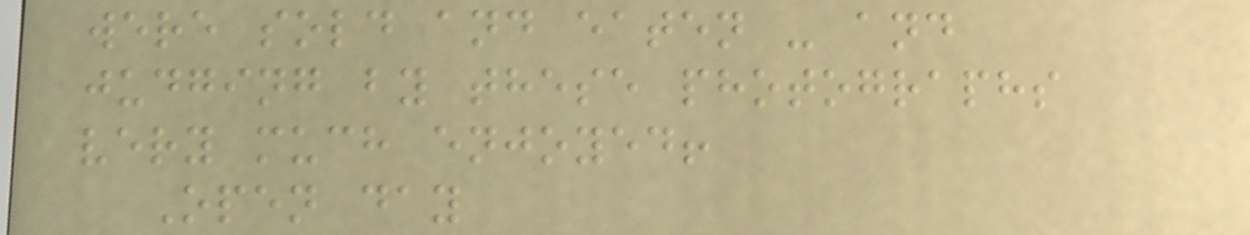were sold and eaten - and
judging by these photographs
very much enjoyed!
Open day
